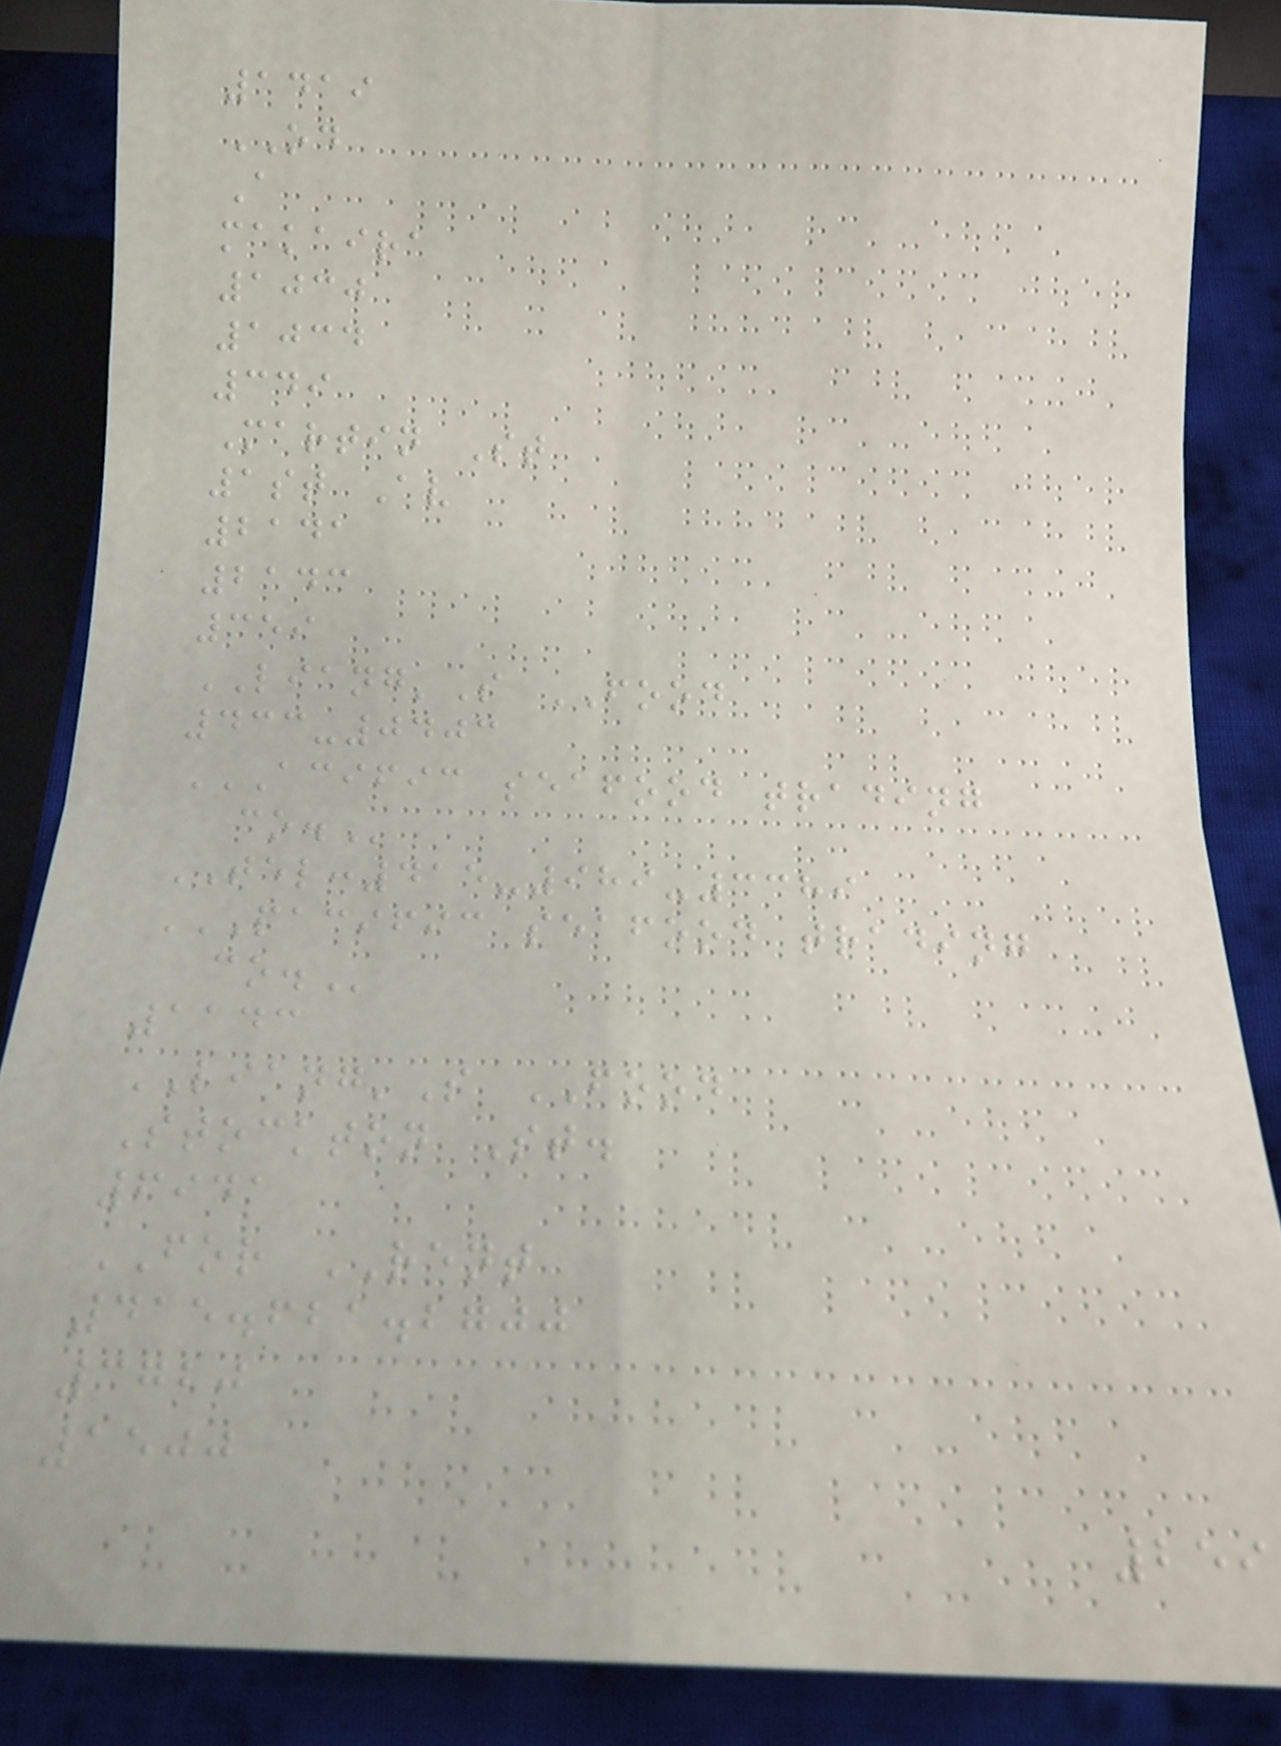1419
OD
A
makaira
1030
1034
349
Martin St
1st Av
2141
2143
359
LIANG'S FOOD
433-0403
ACIFIC SEAFOOD TRADING
CO.
TEL:415-989-3389
PACIFIC SEAFOOD TRADING
CO.
1143
LIANG'S FOOD
Stockton St.
6941
FOR RENT
415.621.2700
3720
1500
259
